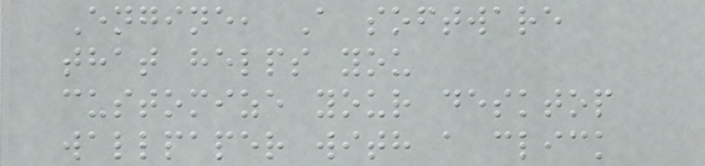Engine, A software
that helps you
customize your desktop
wallpaper with a click
